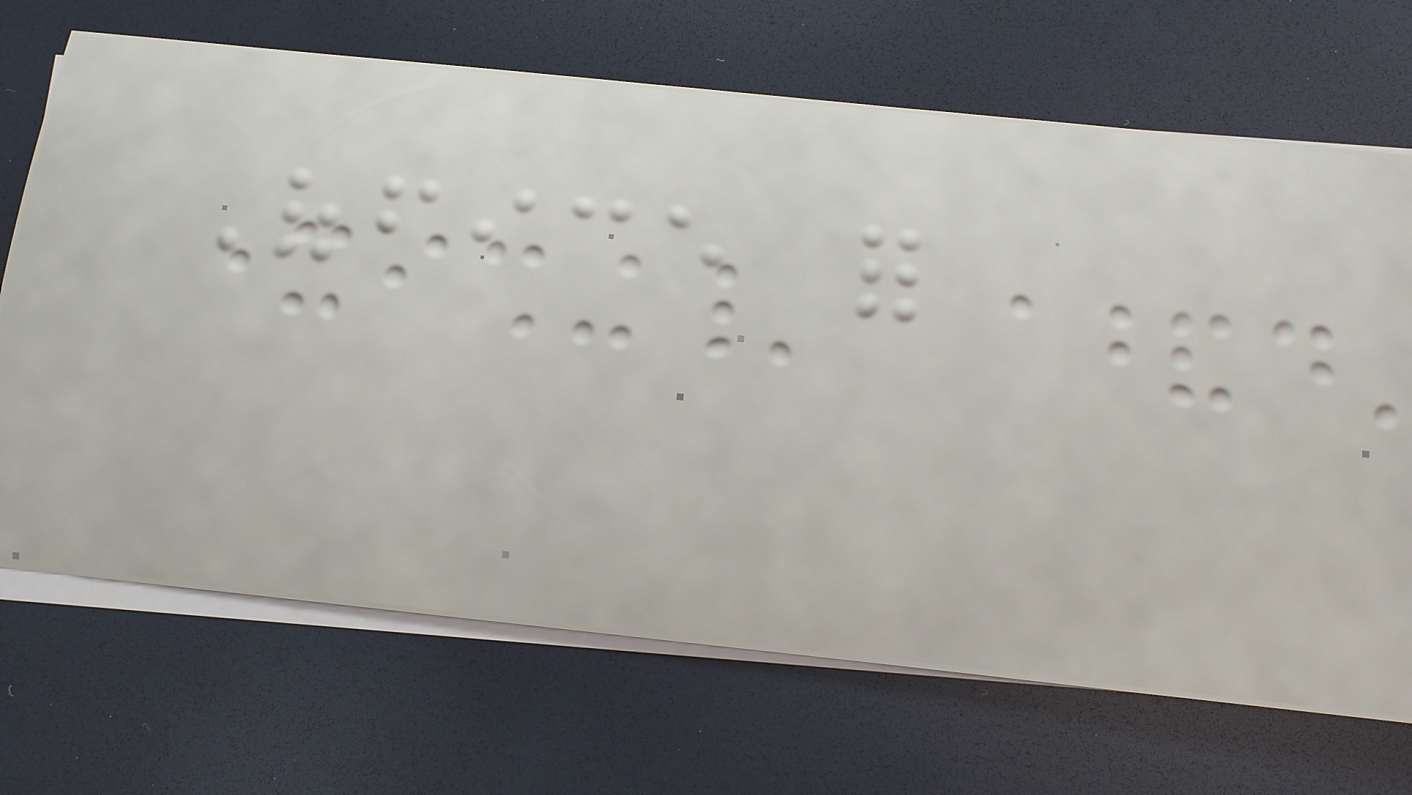Office for
